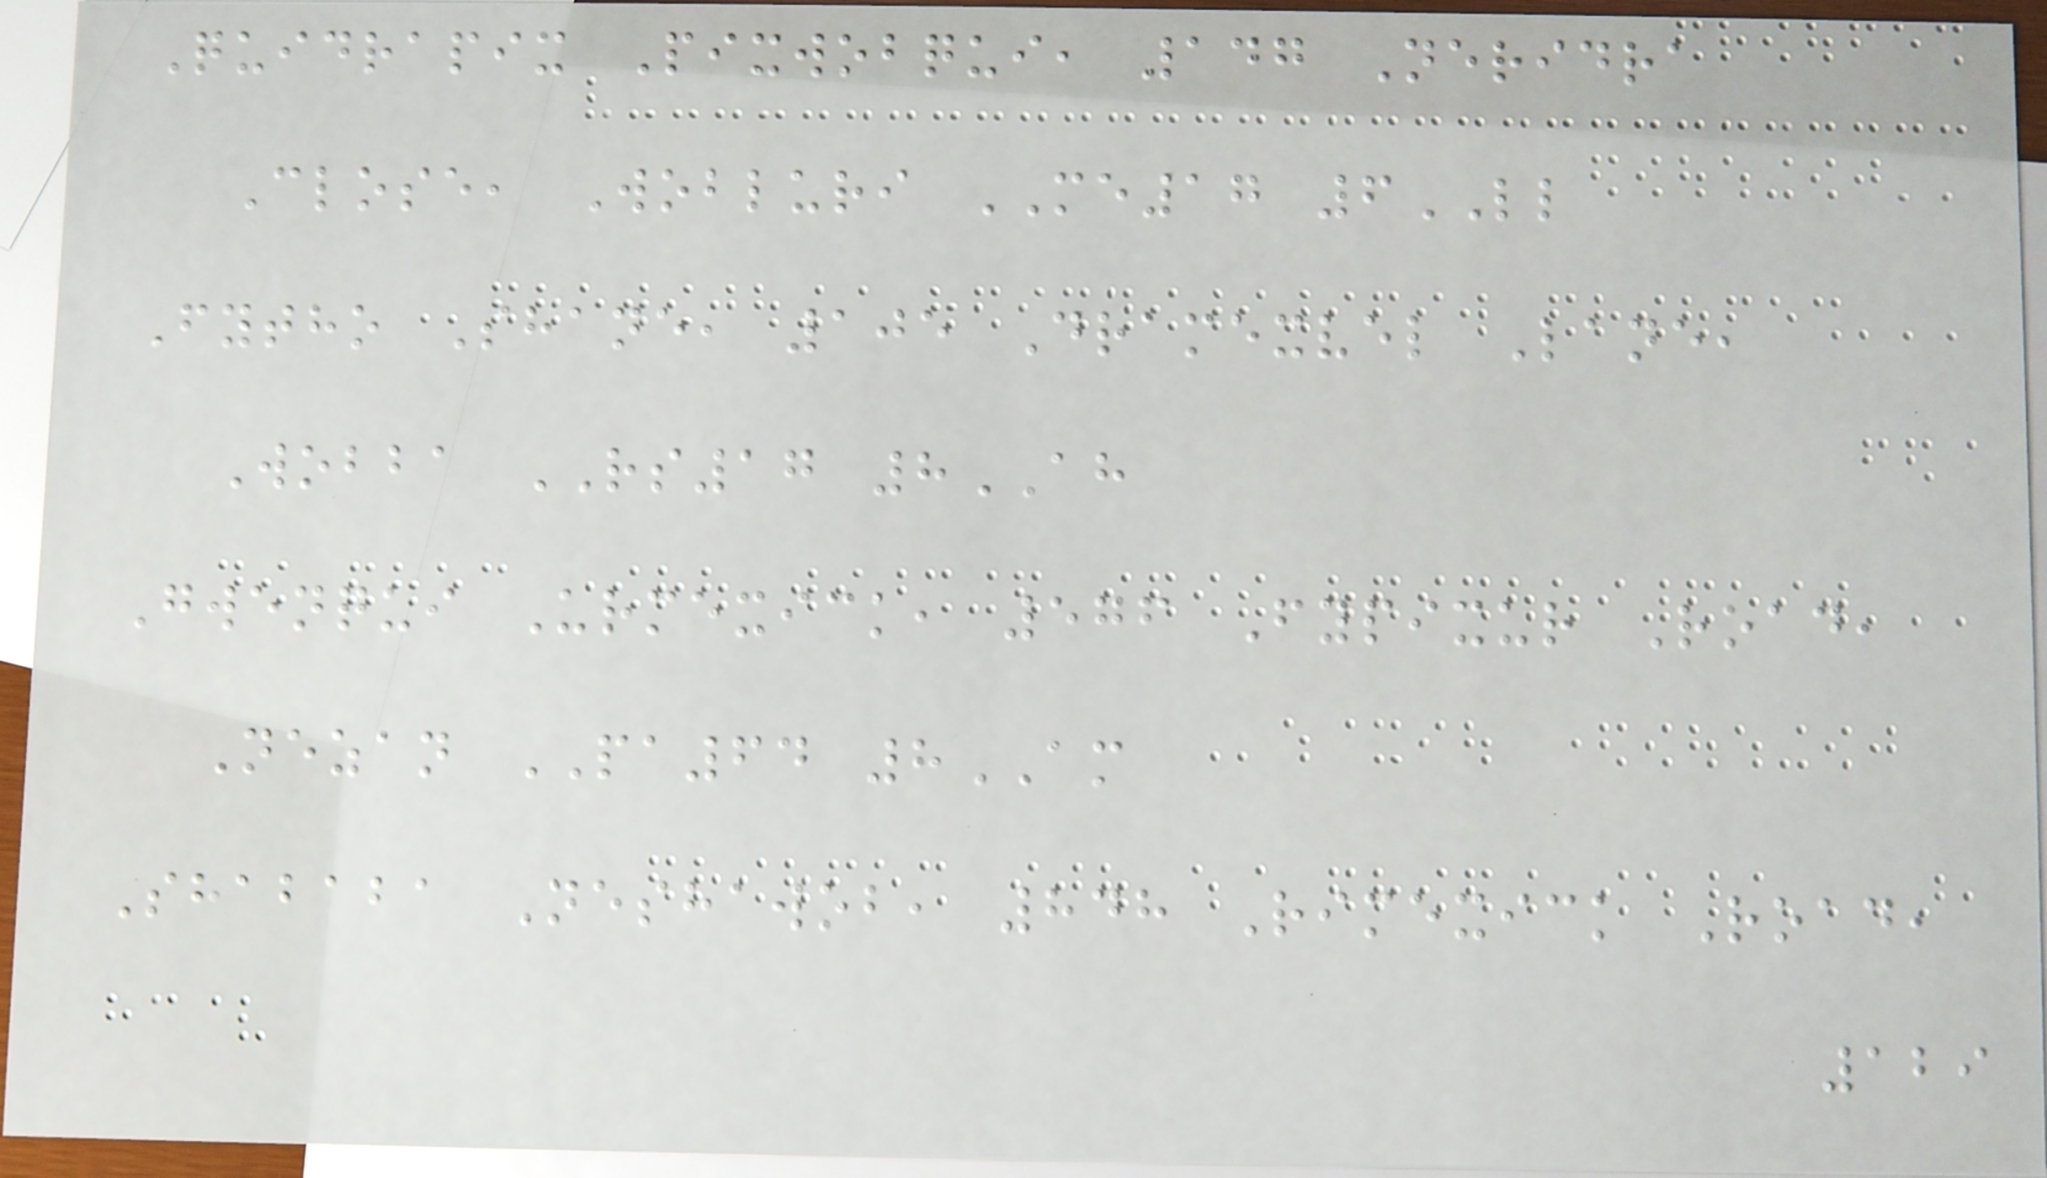Quidrapix Pixwobqui, 147 Neridra
Close, Wobluri ME17 6LL
Fytho Shane, 105 Dramexvel Lane,
Wobba RS17 8AH
Gwenqui Urmexick, 576 Fypixur Road,
Nezan PA64 8AM
Shababa Neshawob, 848 Rimexick Road,
129
